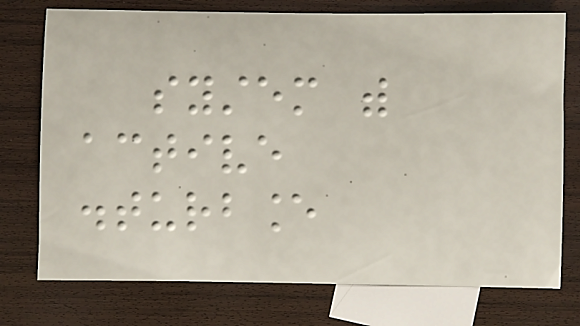system with
active
disturbance
